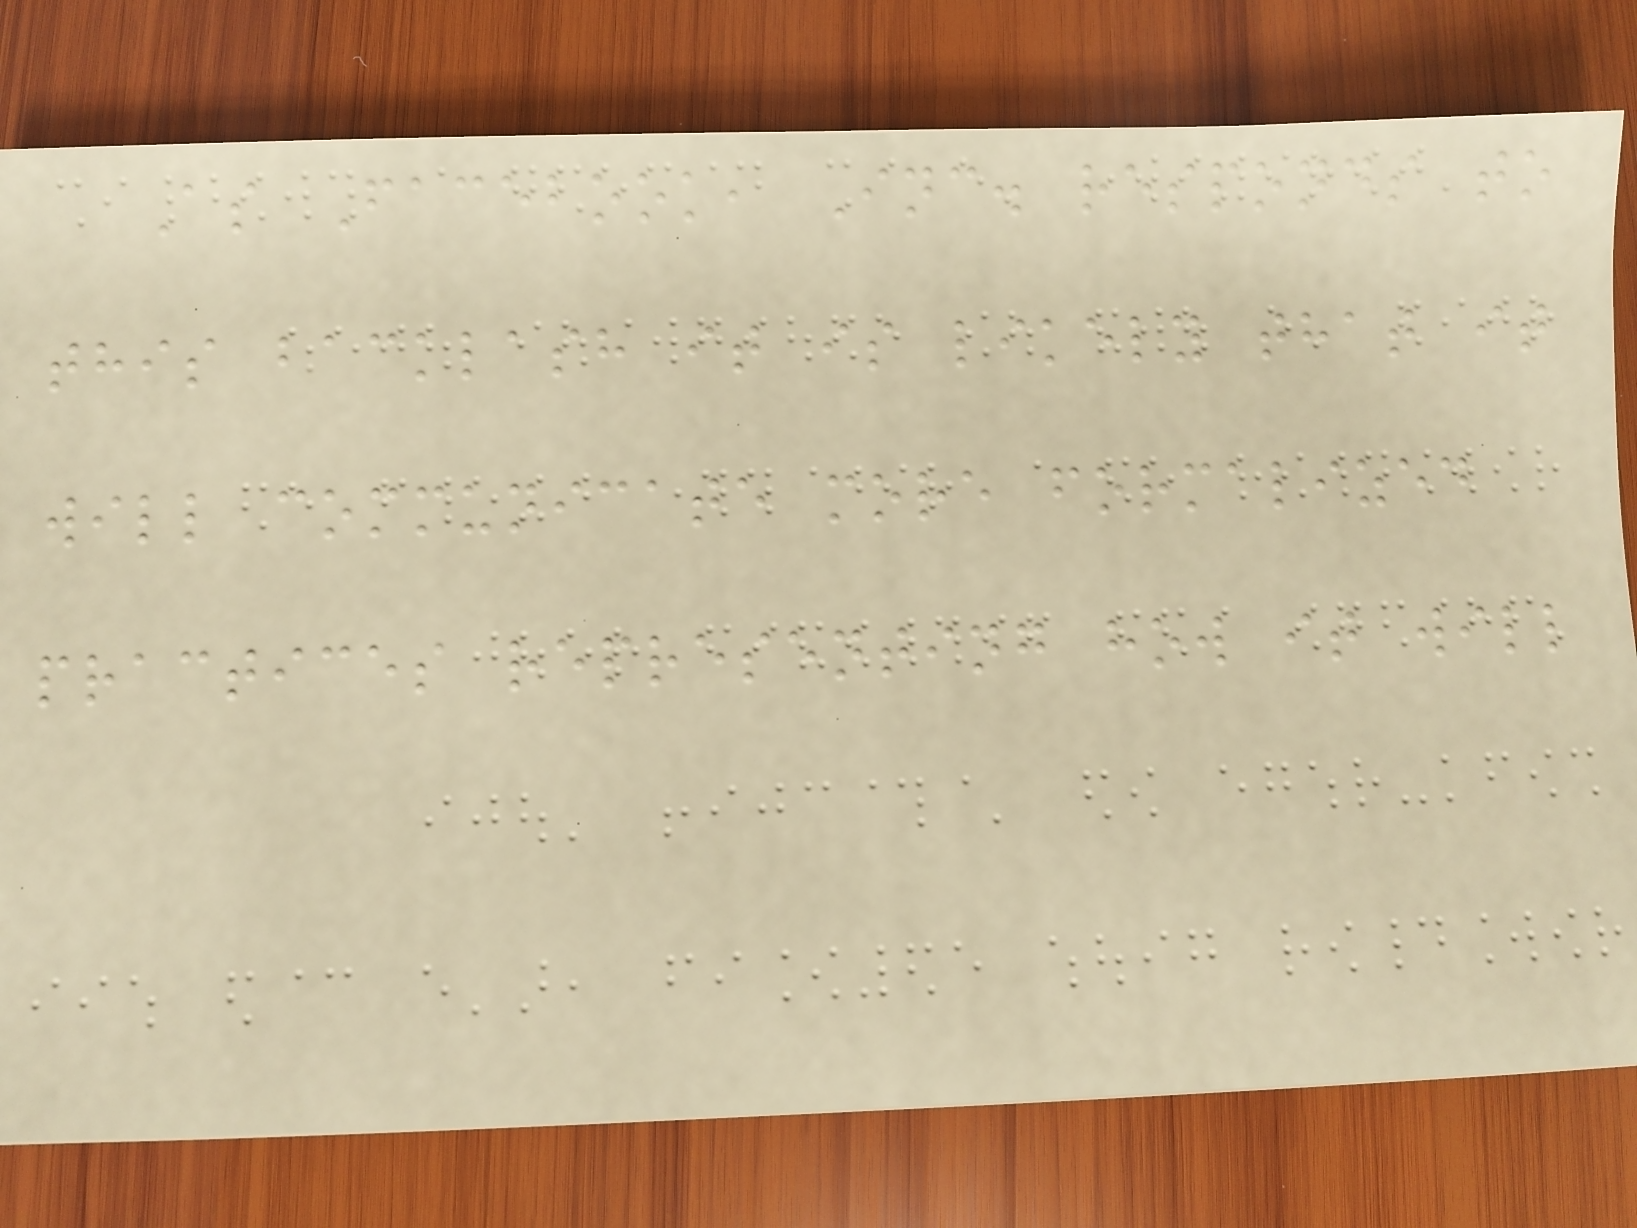As Facebook, Inc. responds to
this backlash it is likely that it
will communicate more formalized
practices representing how it will
